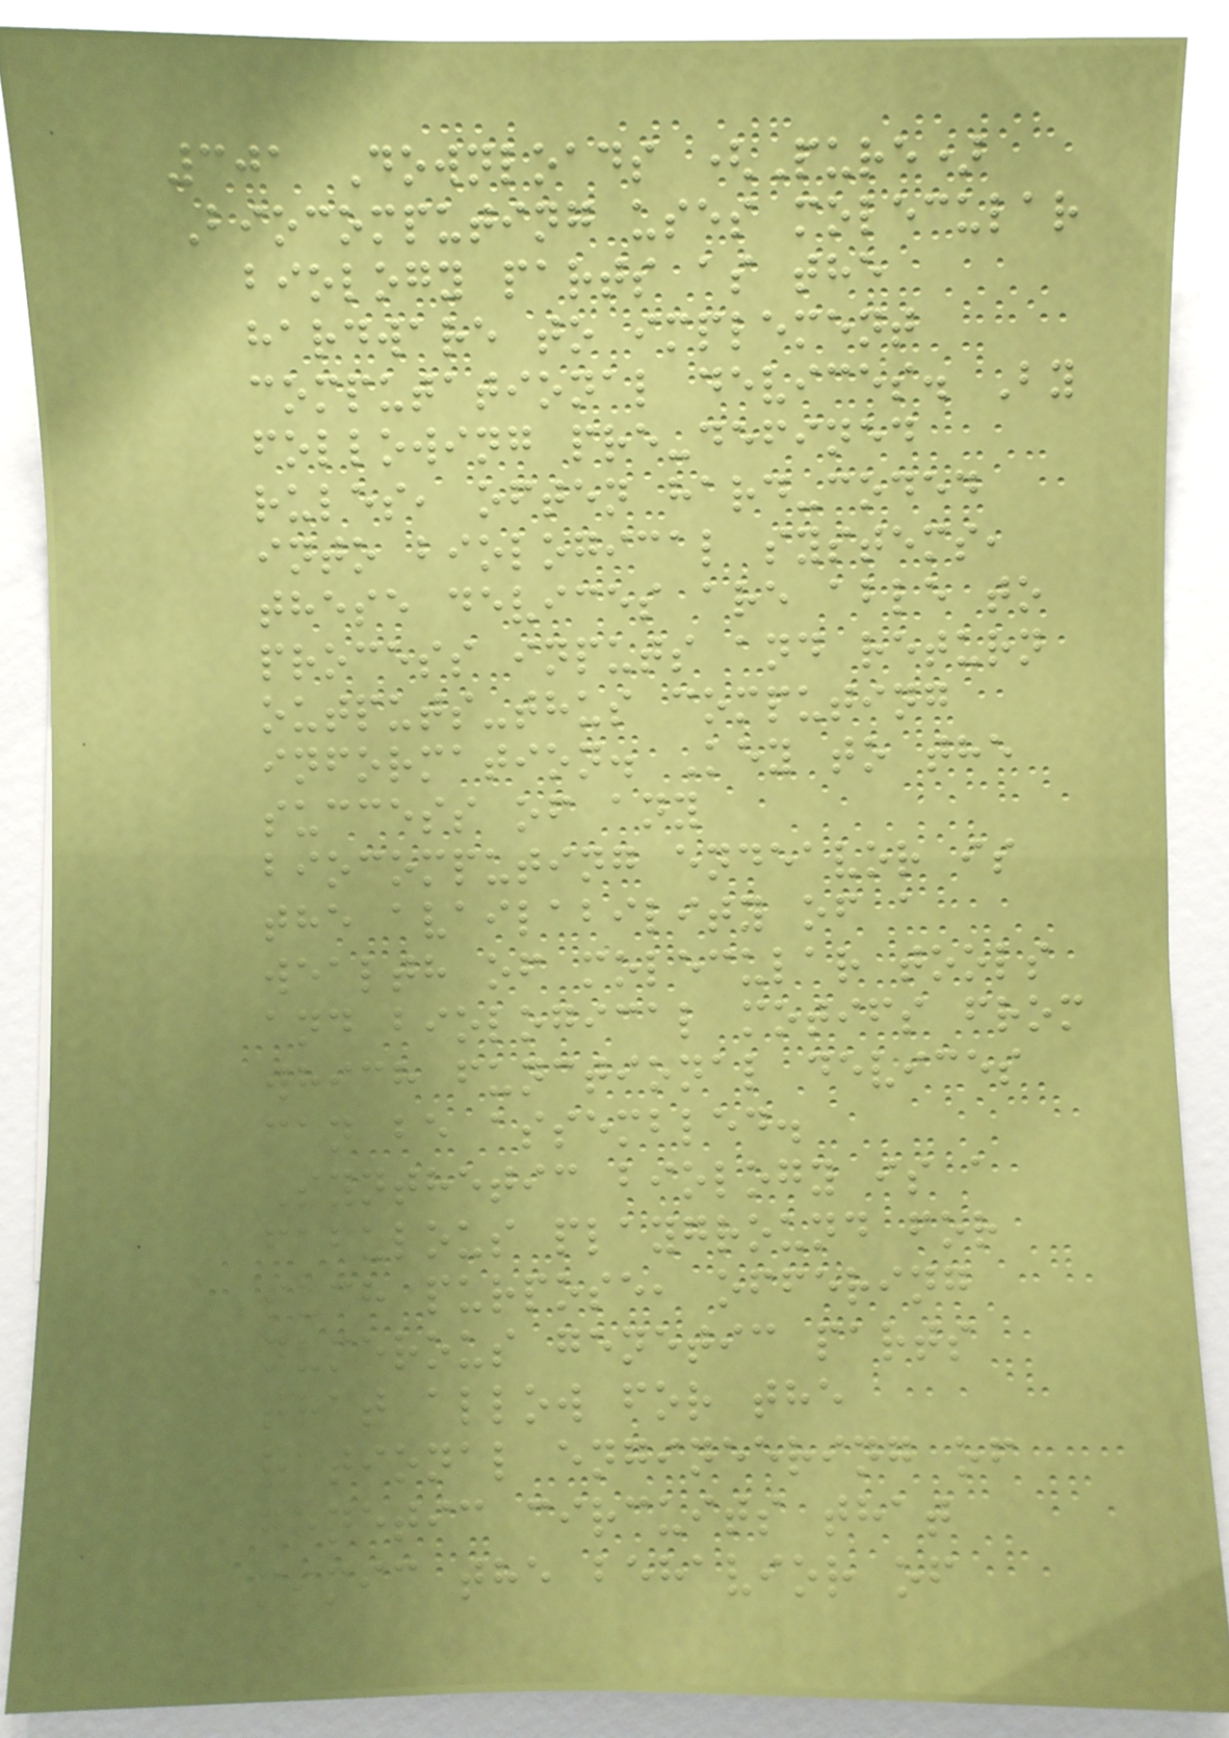301 Downloads (Pure)
Biocomputing uses molecular
biology parts as the
hardware to implement
computational devices. By
following pre-defined
rules, often hard-coded
into biological systems,
these devices are able to
process inputs and return
outputs-thus computing
information. Key to the
success of any
biocomputing endeavor is
the availability of a
wealth of molecular tools
and biological motifs from
which functional devices
can be assembled.
Synthetic biology is a
fabulous playground for
such purpose, offering
numerous genetic parts
that allow for the
rational engineering of
genetic circuits that
mimic the behavior of
